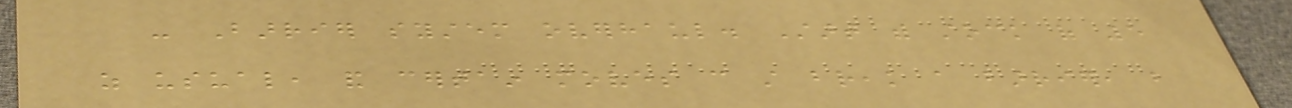- Barrier system overhaul. Start with stock of 5
as usual, and certain moves can still break a barrier, but
